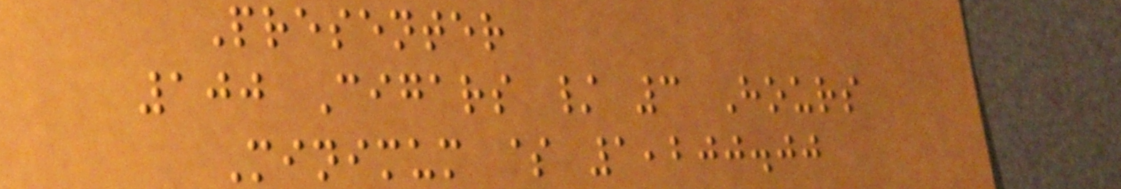Presenter
100 Cigars / 3 Hours
Minimum $ 1,200.00
